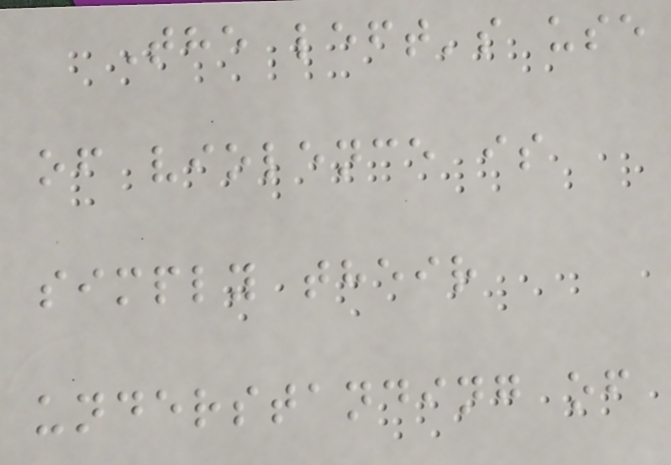The left's use
of violence is
simply their
understanding of
